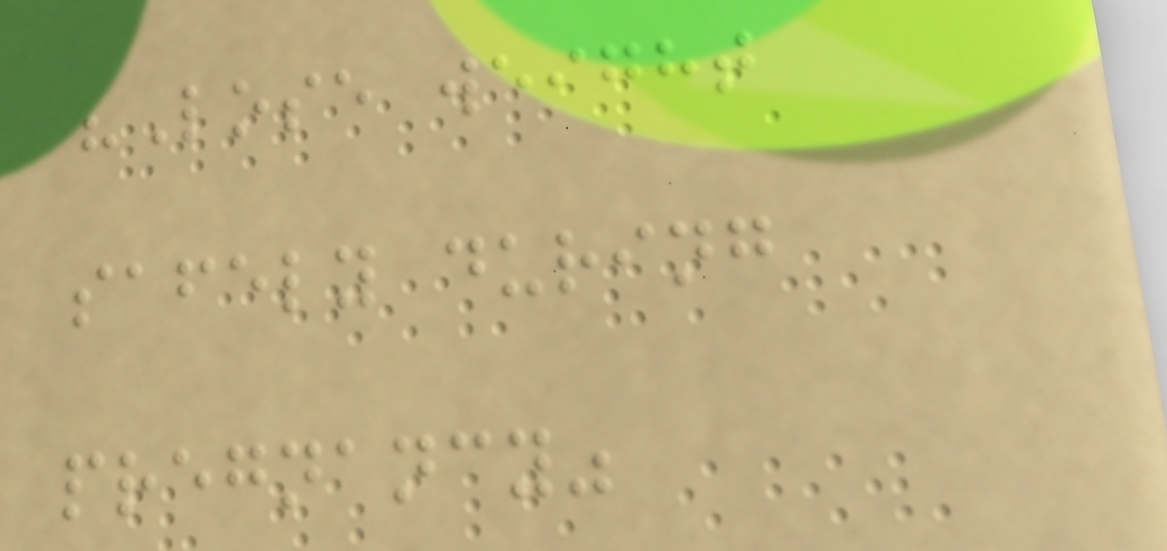"Lose weight
safely during
pregnancy"
